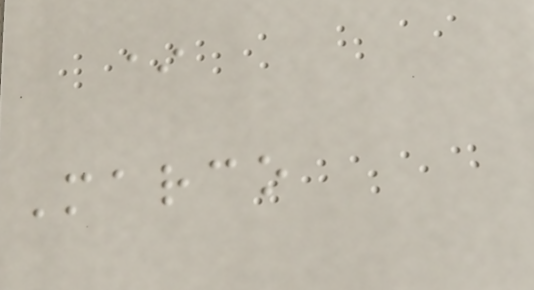*
Marco
